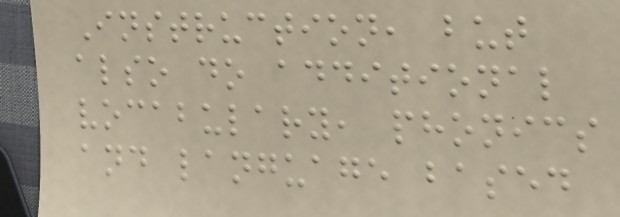Instruction, but
also do additional
vocabulary, phonics
and language based
